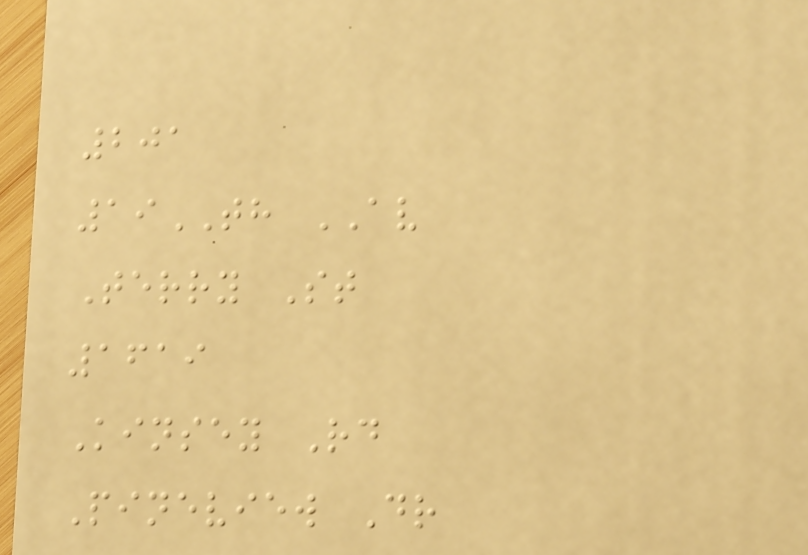201
19TH AV
Terry St
1619
Kinsey Rd
Pineview Dr
